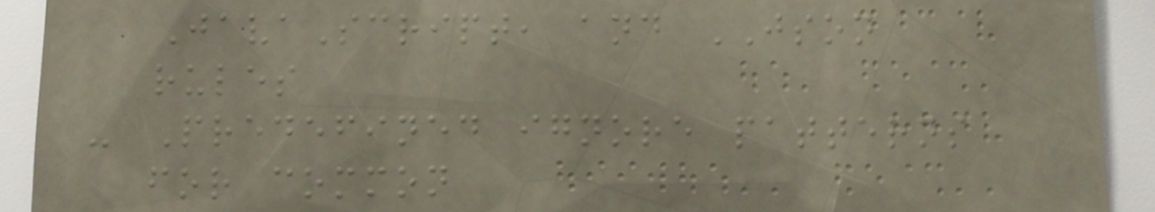JavaScript, and JSON
rules
- Predefined ignore patterns
for common
